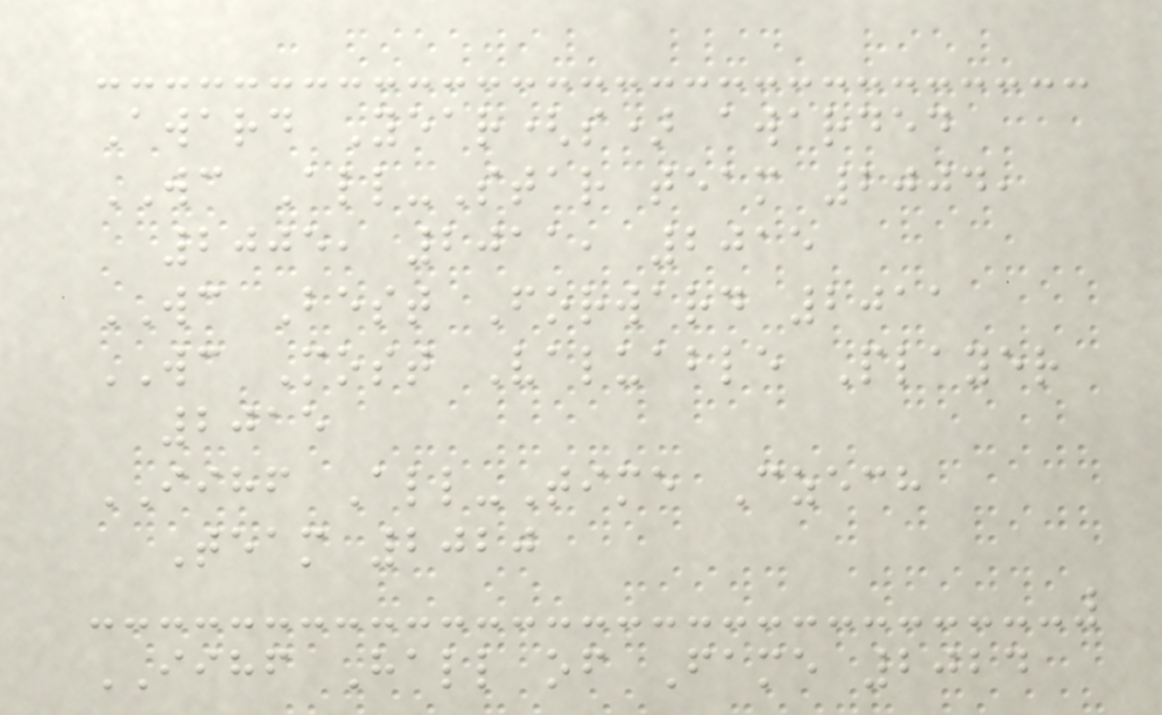Award Year(s) awarded
WC All-Star team 2004,
2005, 2011, 2015
WC Best Forward 2011
WC Most Valuable Player
2015
IIHF All-Time Czech
Team 2020
IIHF Hall of Fame 2024
